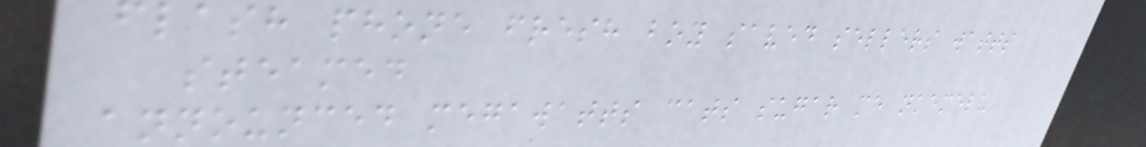flash phone fresh boy saved sellers watts
steamed
announced megawatts cats sugar me nkemelu
